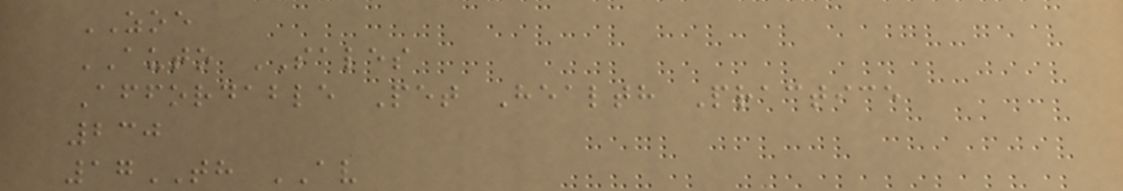ZOE
AUTO SALES
Affordable Pet Health Practice
230
17TH AV
